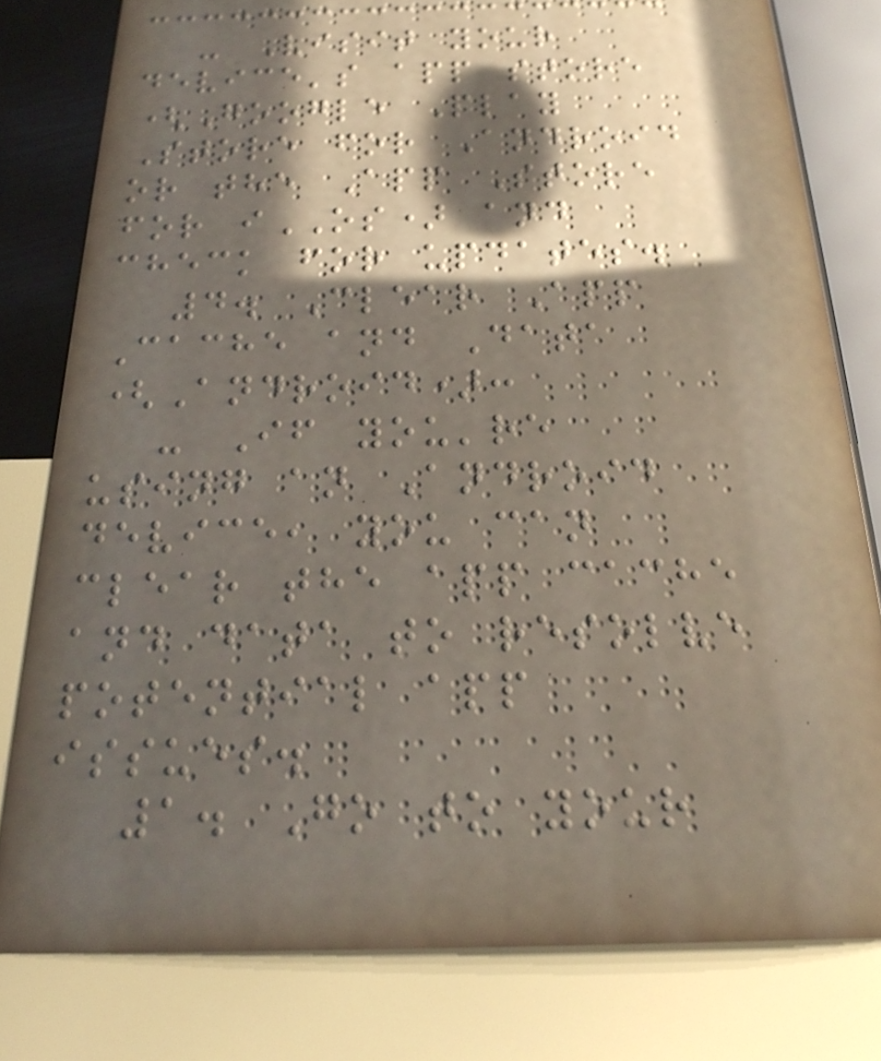- Visit your
device's app store
(Google Play
Store for Android
or the App Store
for iOS) and
check for updates.
4. Clear App
Cache and Data
(Android):
- If you're
using an Android
device, you can
clear the app cache
and data to resolve
potential app
issues.
1. Go to your
